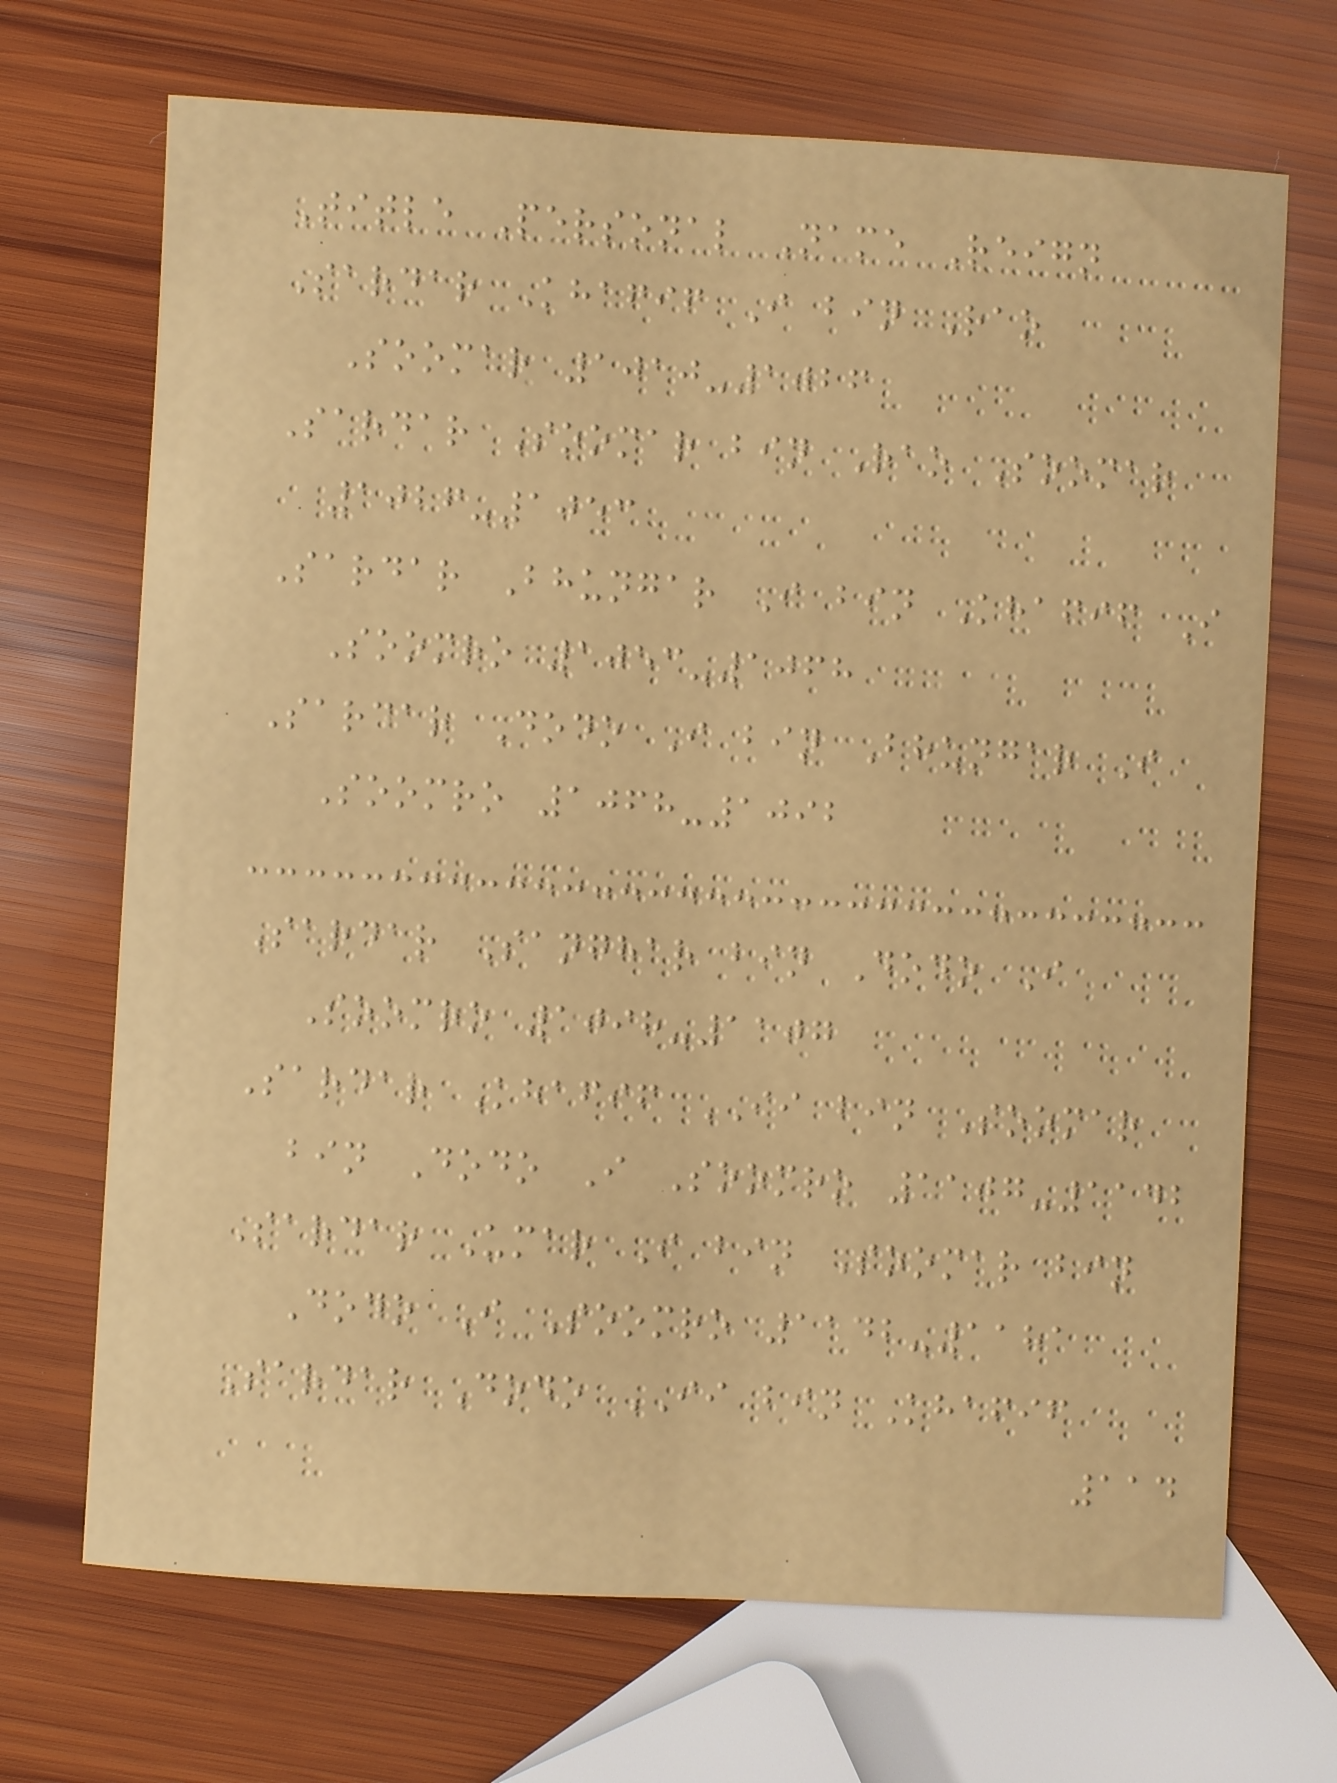Title Personal Name Reign
Sardar Khafif I bin Rao
Soomar 1010-1026
Sardar Soomar bin Rao Soomar
1026-1053
Sardar Bhungar I bin Khafif I
Soomro 1053-1068
Sardar Dodo I bin Bhungar I
Soomro 1068-1092
Sardar Sanghar bin Dodo I
Soomro 1098-1107
Sardar Khafif II bin Soomar
bin Dodo I Soomro 1107-1142
Sardar Umar I bin Soomar bin
Dodo I Soomro 1142-1181
Sardar Dodo II bin Khafif
114
